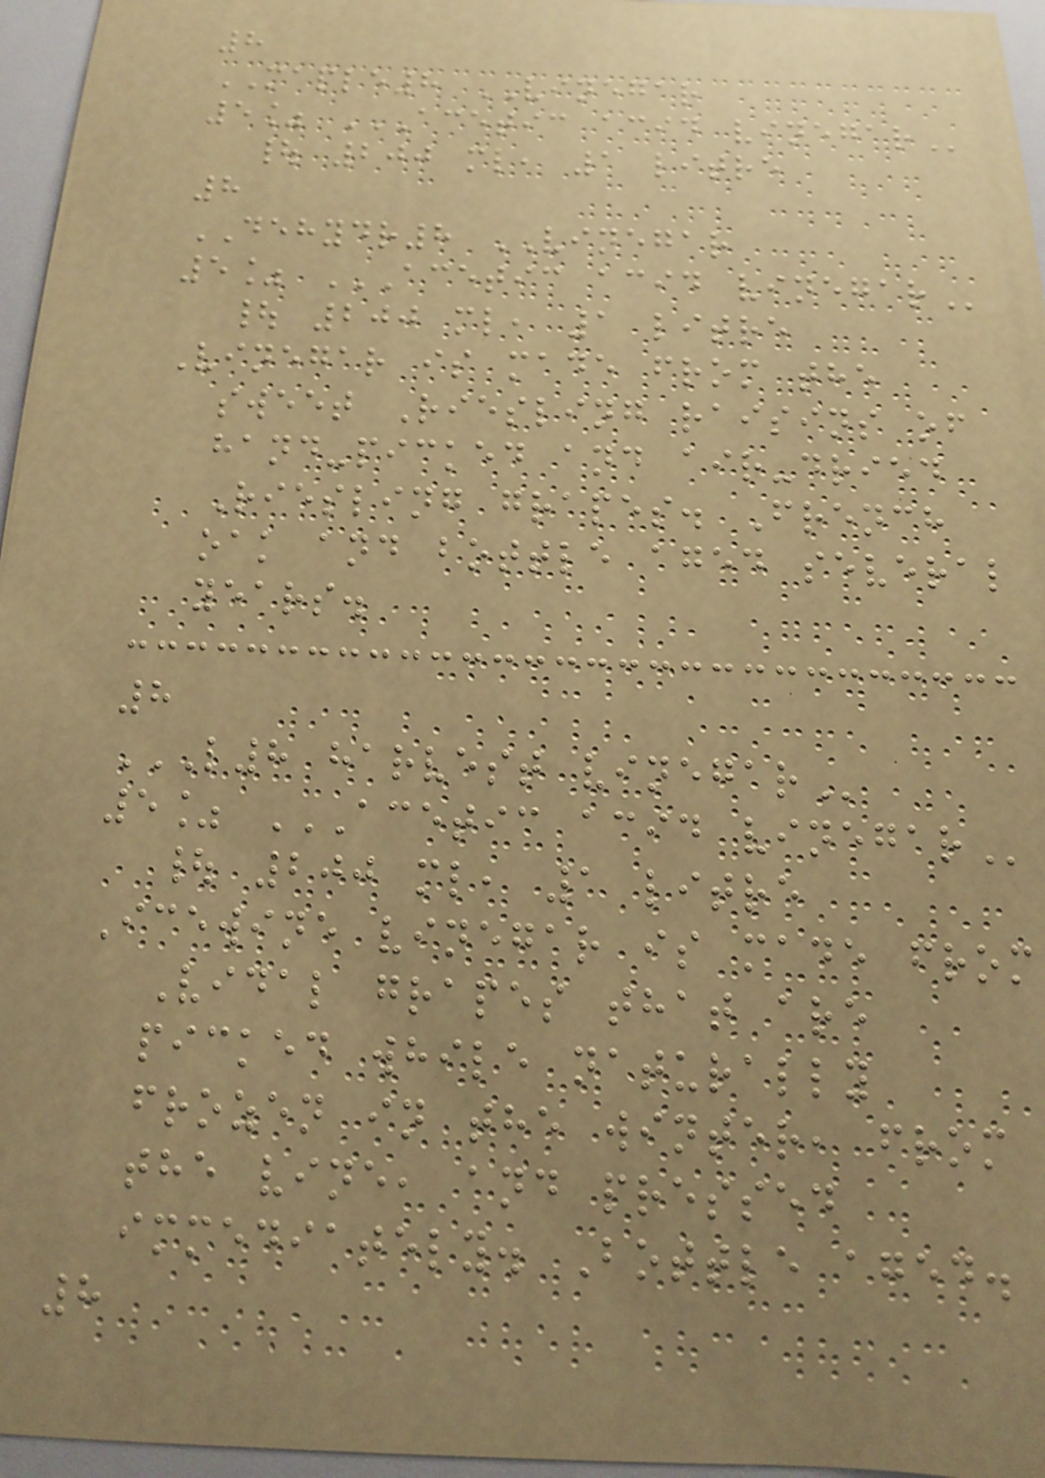8
MAPLE8 VINEGAR
5% ACETIC ACID VINEGAR
| 200 ml, 1 litre
8
DEHYDR8 VINEGAR
5% ACETIC ACID VINEGAR
| 200 ml, 1 litre
Vinegar is made from the
sweet Riesling raisins of
hand-picked and air-dried
Riesling grapes. French
oak and bottle aged several
years.
8
L8 HARVEST VINEGAR
5% ACETIC ACID VINEGAR
| 200 ml, 1 litre
Icewine vinegar is made from
Vidal grapes that are
picked while naturally
frozen in the winter, from
the vine, and pressed
immediately. Bottle aged.
8
